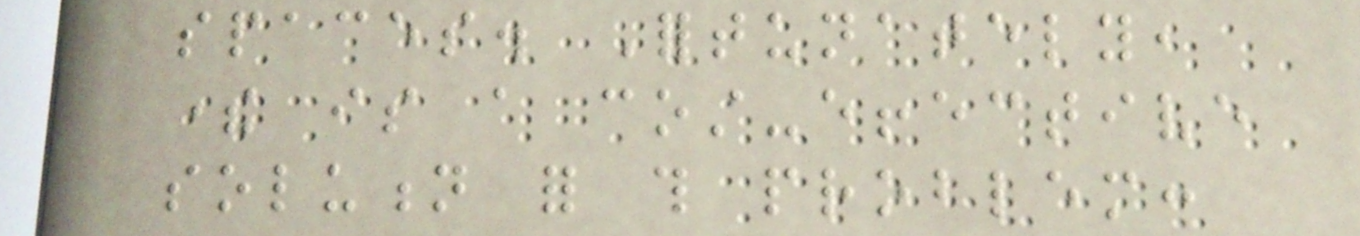spaces. Fortunately,
there is a cost-effective
solution for this problem:
